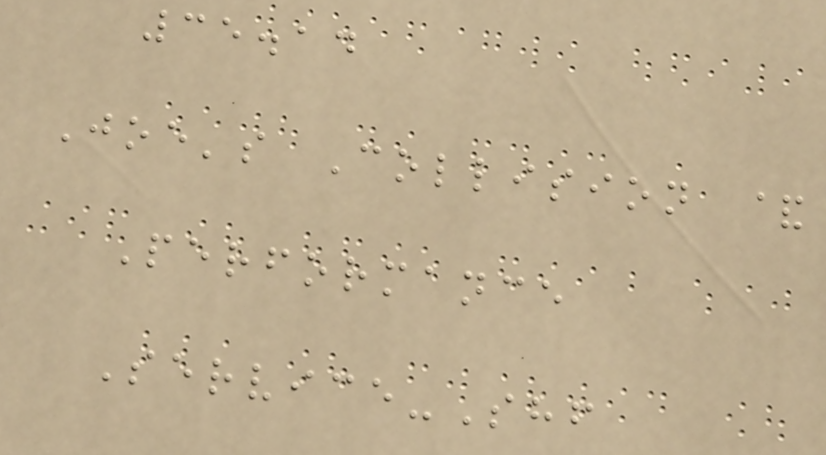35.14
Joe's Collision &
Performance
Service-Shf
